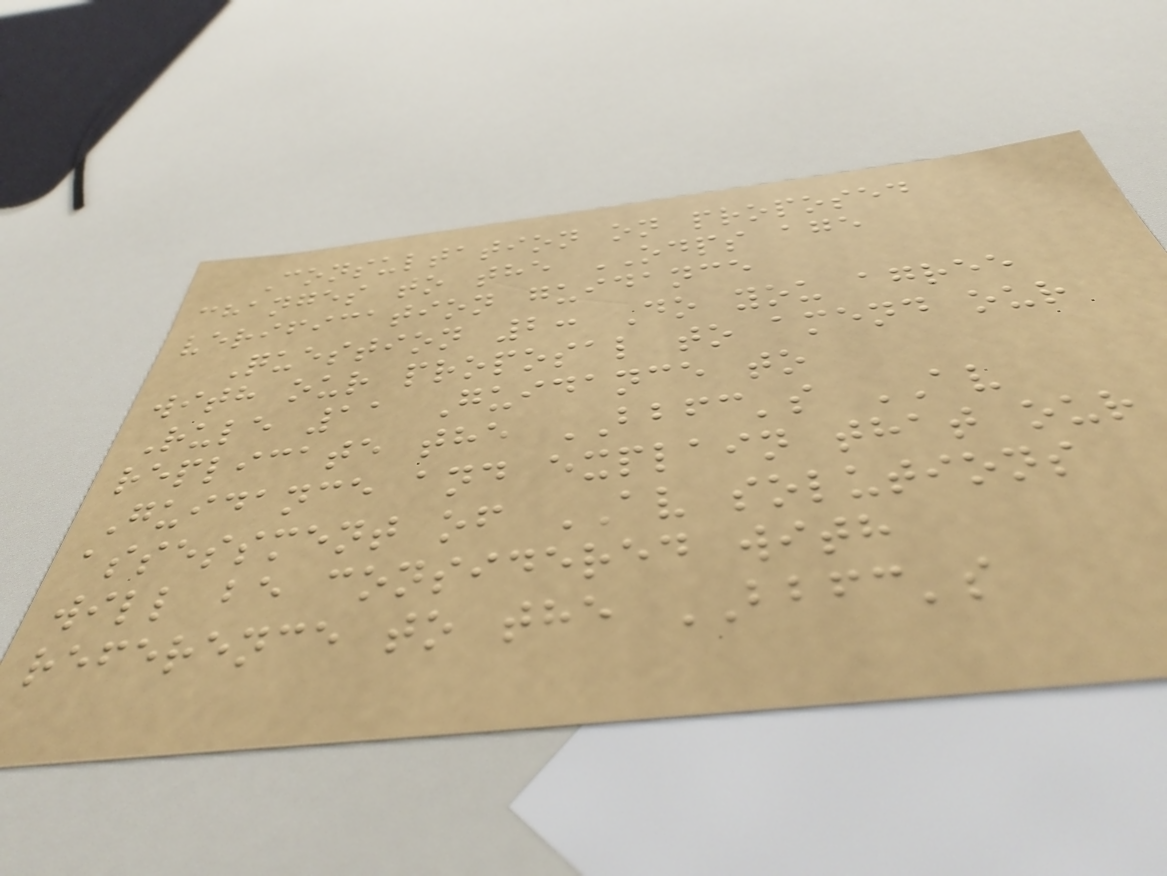Consultation on proposed
changes to the ODPS age
verification guidance
Question 2: Do you agree
with our proposal to amend our
Rule 11 Guidance to
replicate the BBFC's AV
Guidance and explain that our
assessment of AV solutions
will be considered with
reference to the BBFC's
